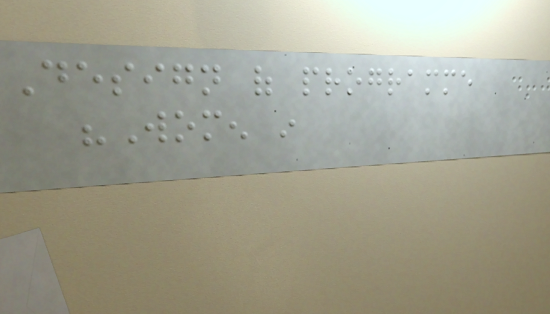Design of programme
"Women in
